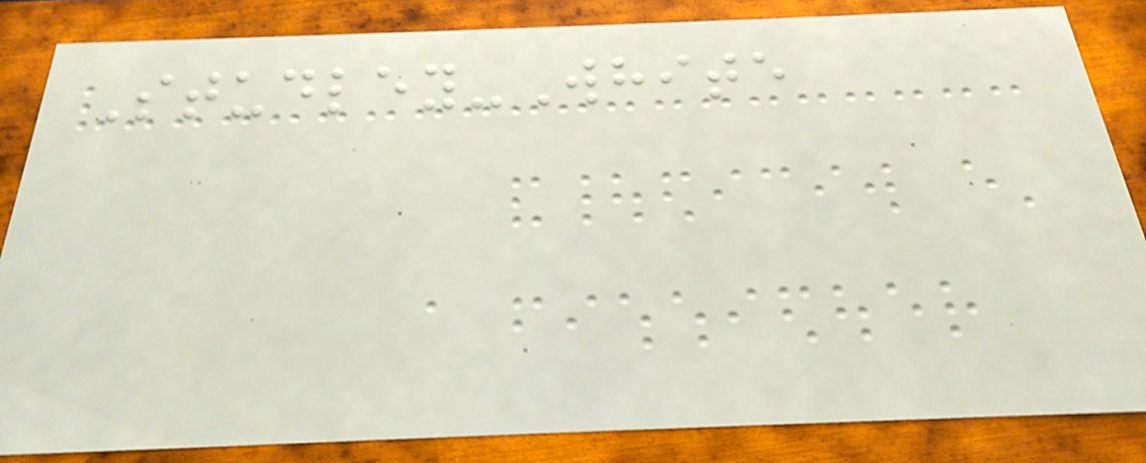Studley-White
